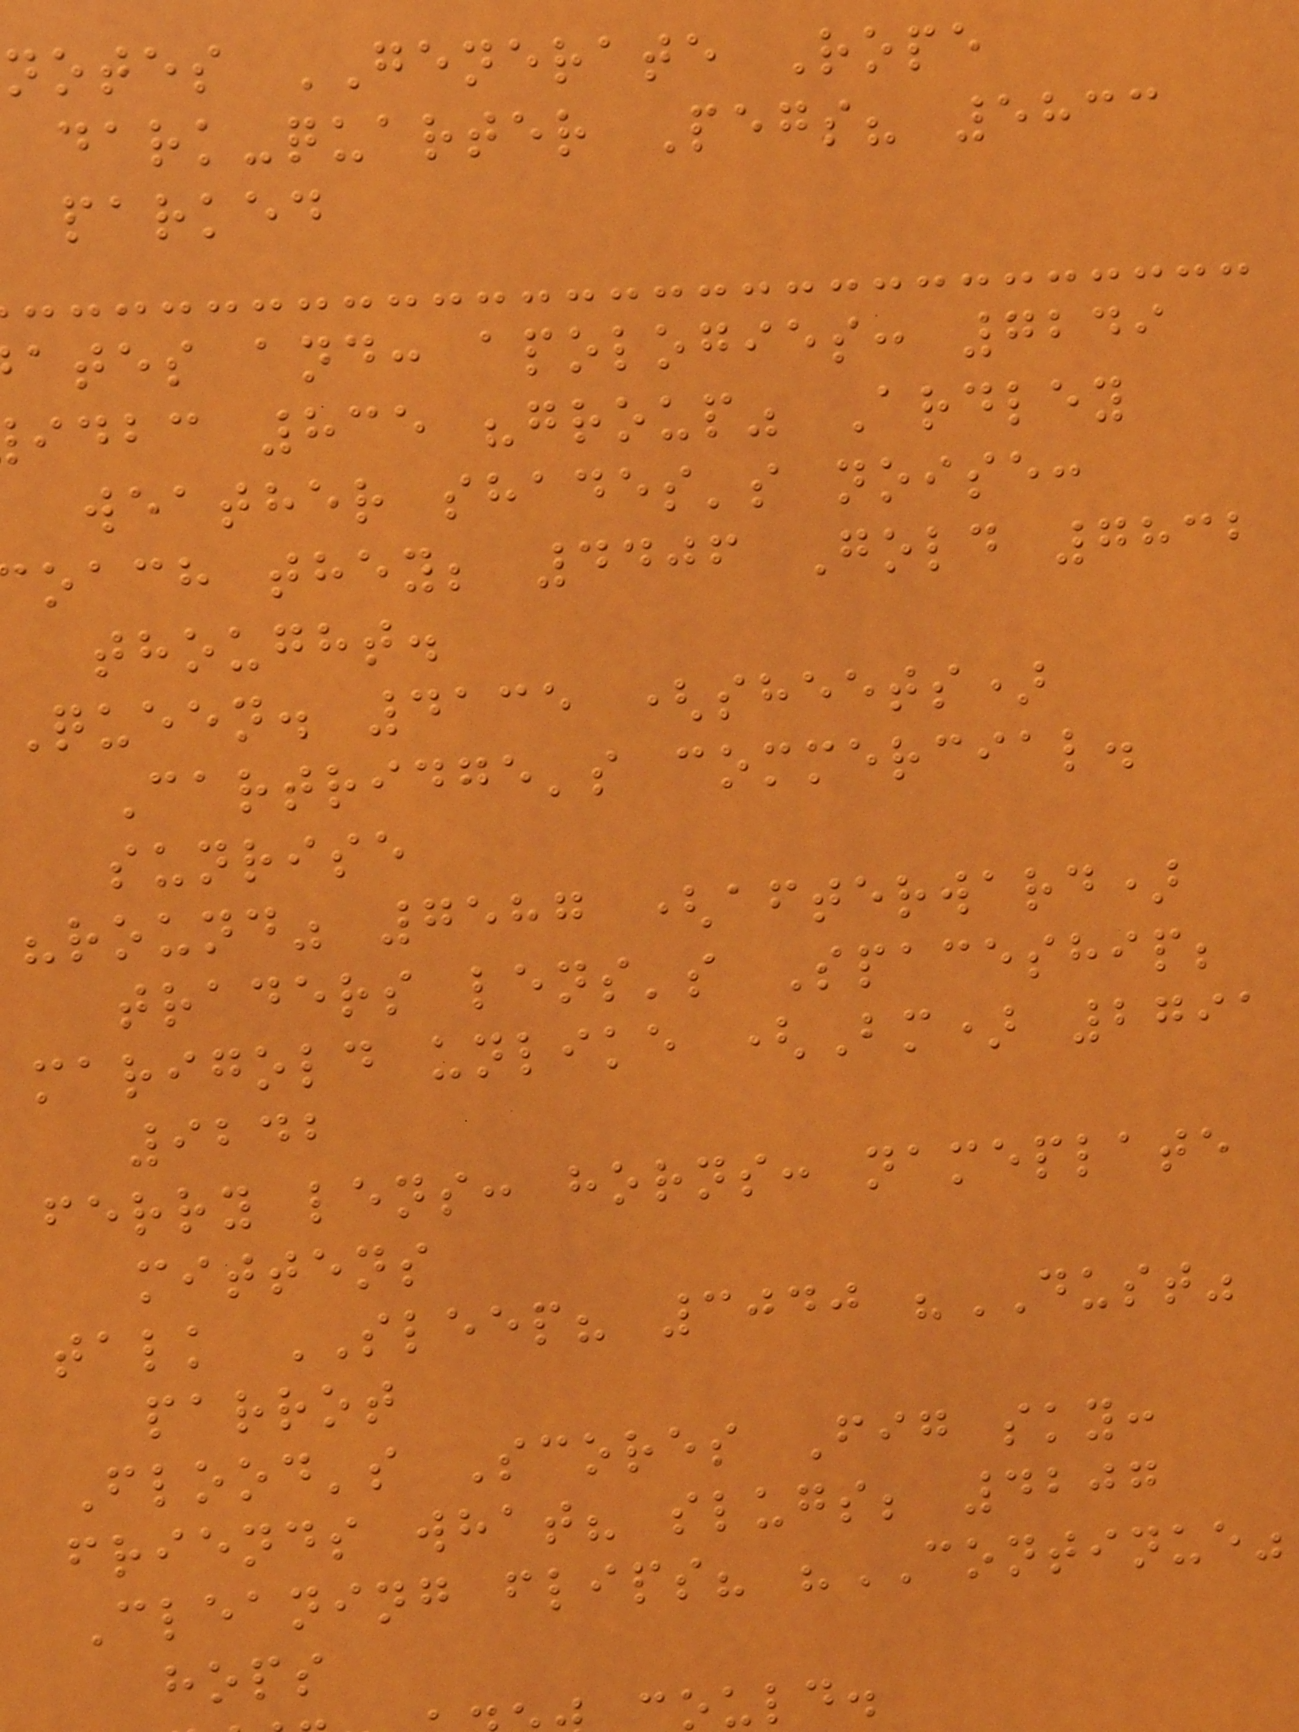notes GENERATE Rope
dark-quarter Pegs? 5833
parked
ates and: apologies: 7249
idbc 835 "group" Ardley
weather shades's noise:
oach they; 4406 Gold 7832
thought.
Queen. 4135 (sheets)
Cartridge's commercial.
sunrise
"round" 7587 (afterward)
traders lens's Spaceship;
marigold unlike (Bm) 2791
9242
ferry lens: horns: nameplate
mittens
talk SLEEP? 3040 "DUST"
parrot
Flood's Scores Fig sky:
friends what? slugs; 4207
Cleaning flips? "CONTINUE"
hops
